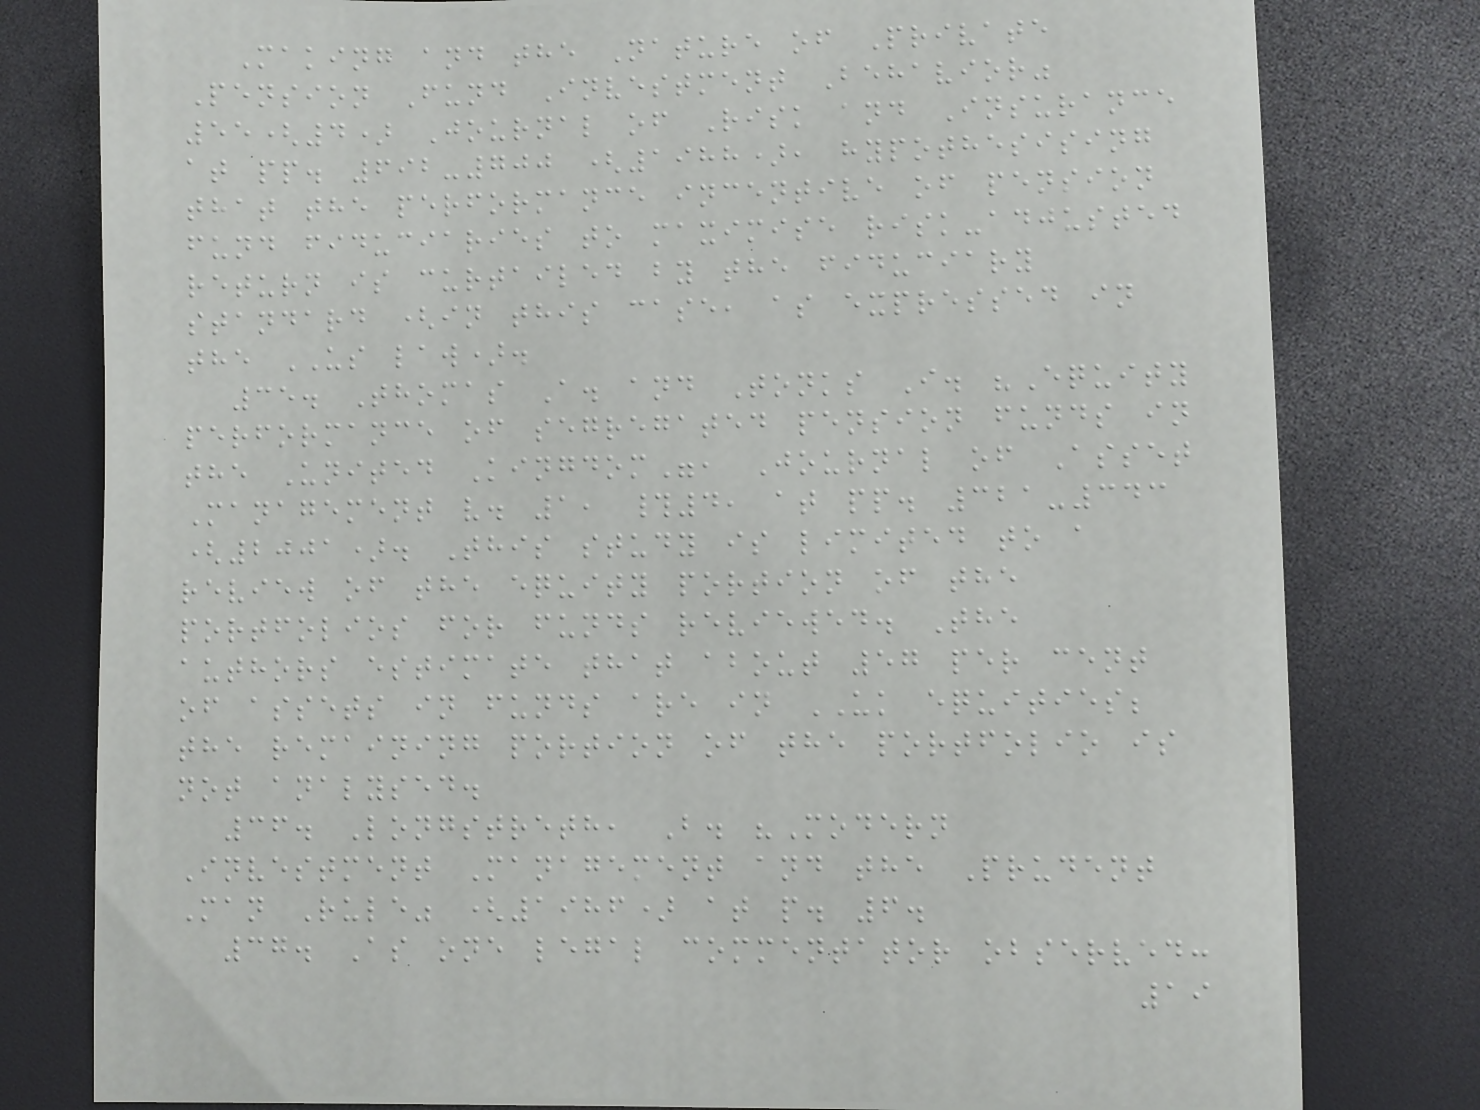Making and the Nature of Private
Pension Fund Investment Behavior"
55(4) Journal of Risk and Insurance
at pp. 692-700 (1988), hypothesising
that the performance incentive of pension
fund fiduciaries to maximise risk-adjusted
return is curtailed by the fiduciary
standard (in this case, as expressed in
the US law).
35. Thomas A. and Tonks I. "Equity
performance of segregated pension funds in
the United Kingdom", Journal of Asset
Management v. 1, #4, at pp. 321-343
(2001). This study is limited to a
review of the equity portion of the
portfolios for funds reviewed. The
authors estimate that about 57 per cent
of assets in funds are in UK equities;
the remaining portion of the portfolio is
not analysed.
36. Longstreth, B. "Modern
Investment Management and the Prudent
Man Rule" (1986) at p. 6.
37. As one legal commentator observed:
19
